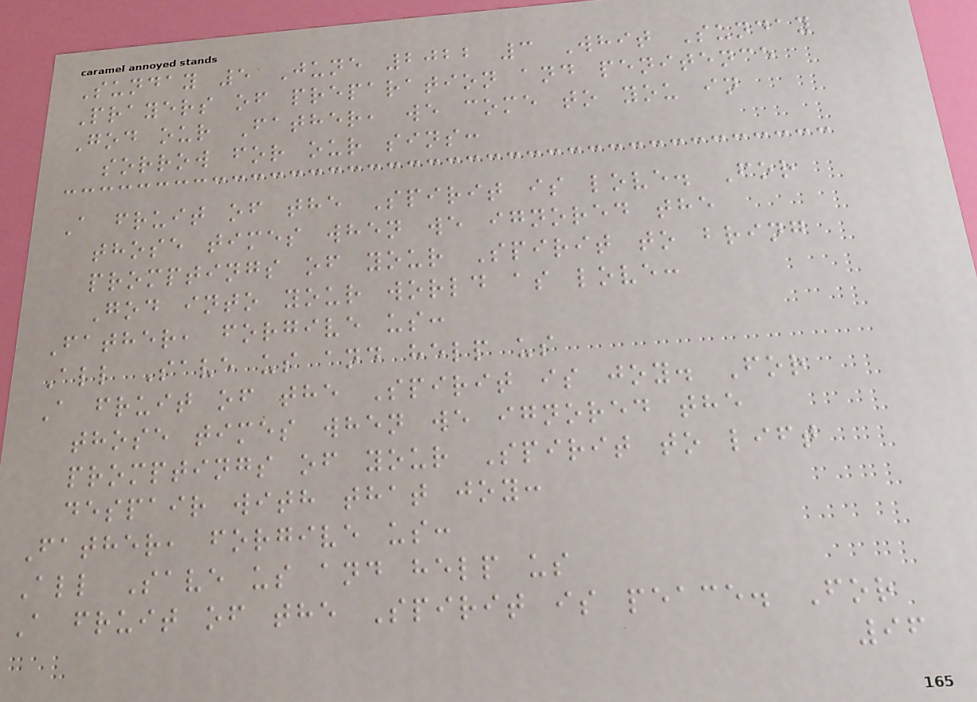Sunday 5 June 2022 3 Whit Sunday
Prayers of preparation and penitence
God our Father, we come to you in
sorrow for our sins:
A fruit of the Spirit is love. For
those times when we ignored the
promptings of your Spirit to bring
God into your world as love:
Father, forgive us:
All Save us and help us
A fruit of the Spirit is joy. For
those times when we ignored the
promptings of your Spirit to lift
despair with that joy:
Father, forgive us:
All Save us and help us
A fruit of the Spirit is peace. For
96
